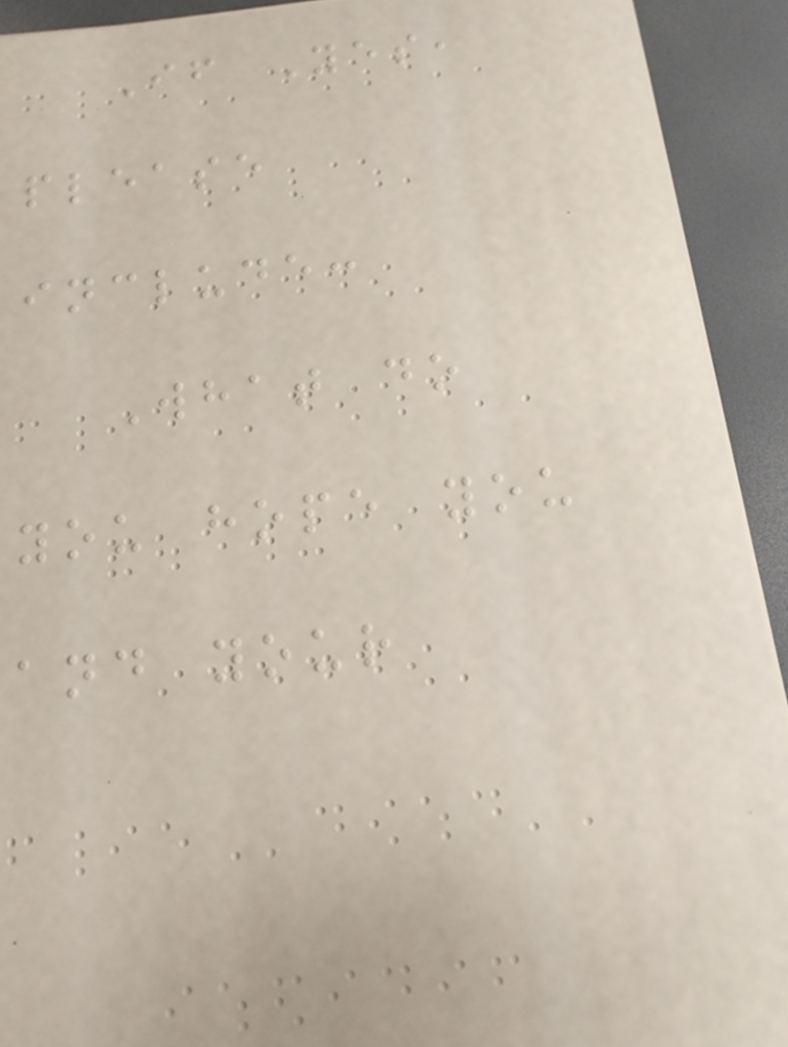If Yes,
please
include:
What do
you hope you
and your
